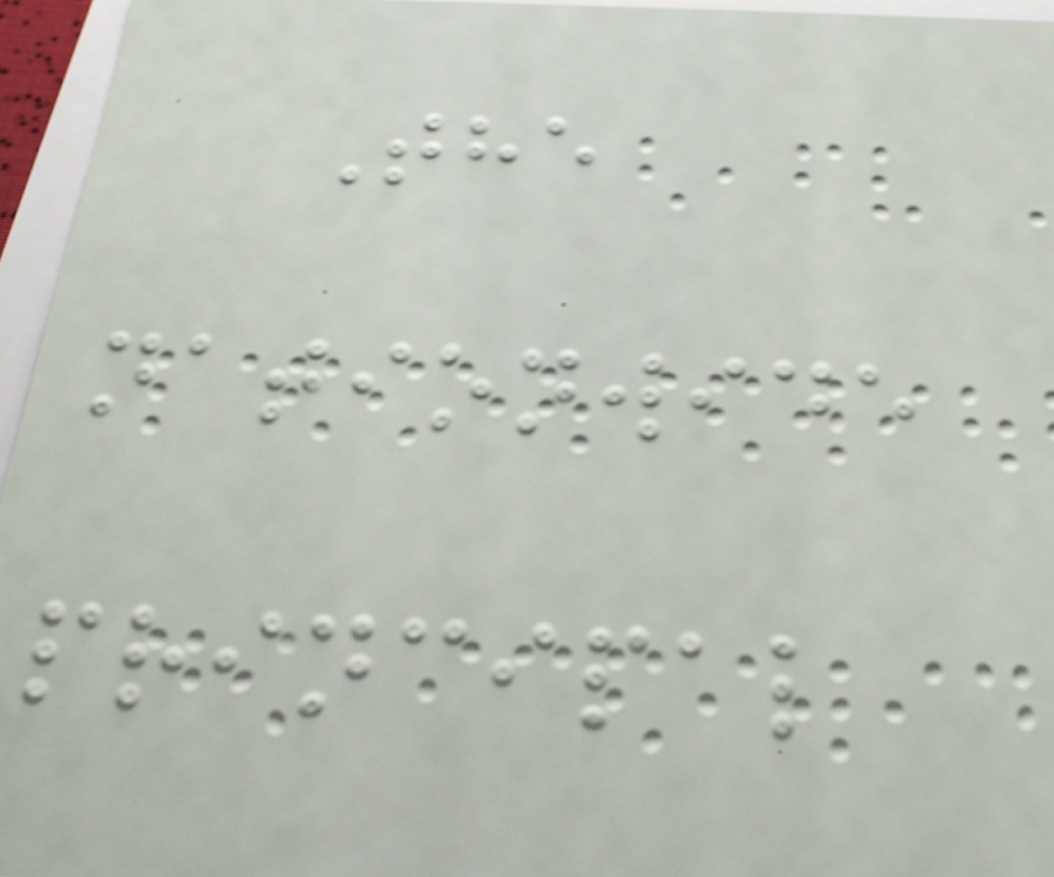The
nationwide
principal
